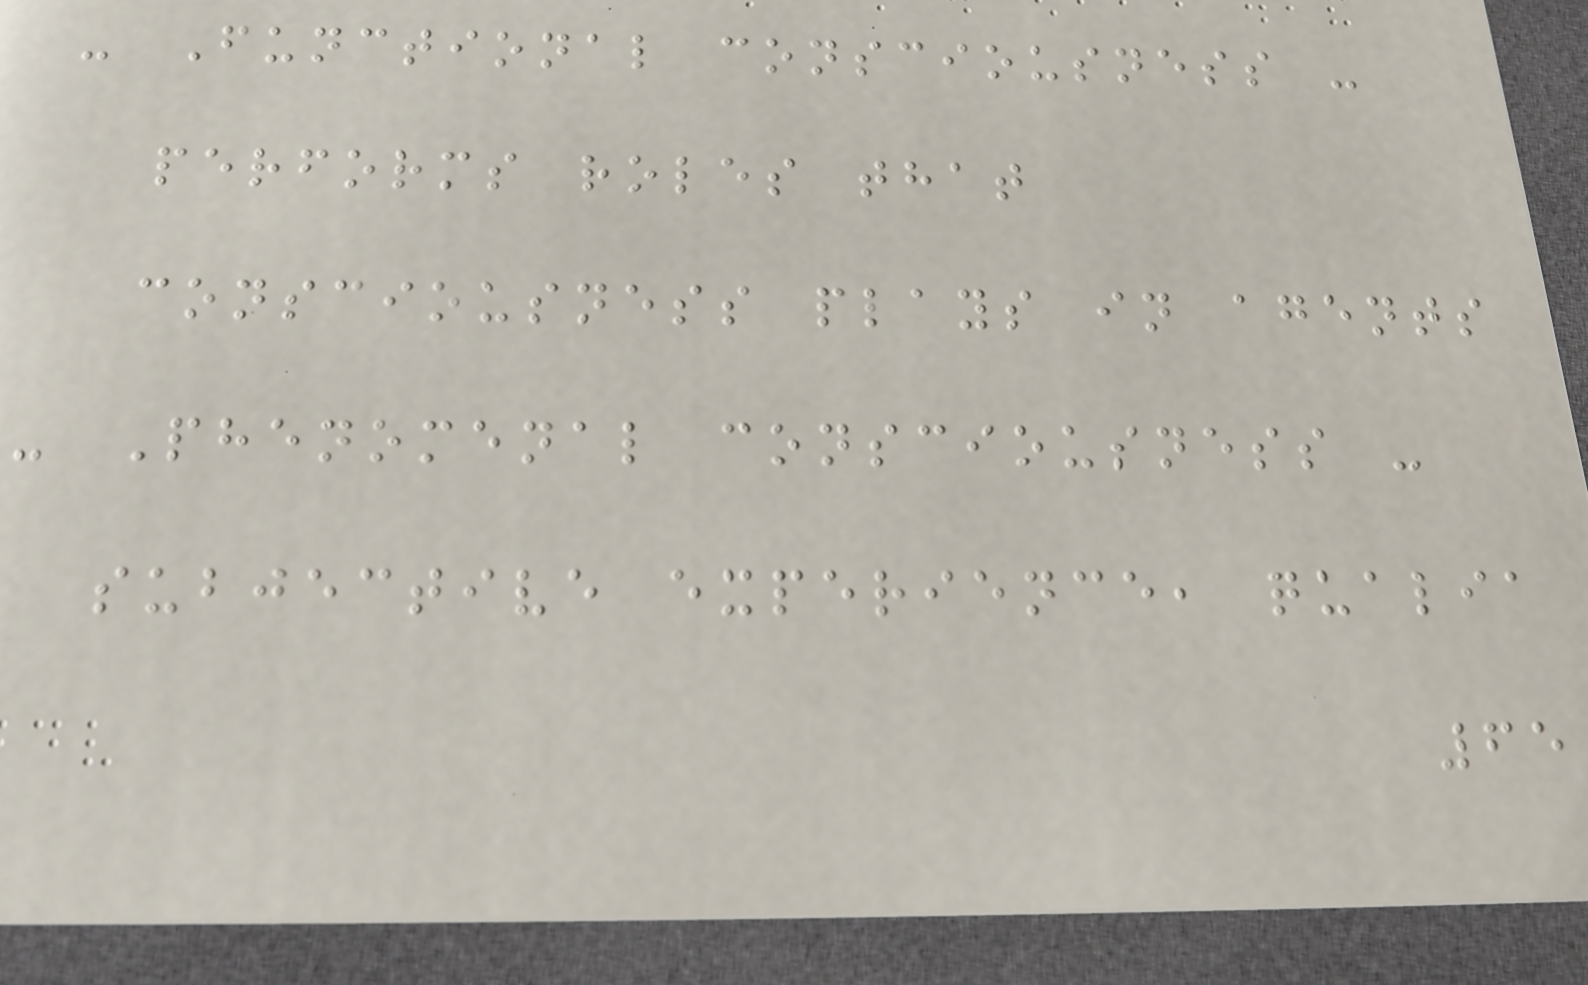- Functional consciousness -
performs roles that
consciousness plays in agents
- Phenomenal consciousness -
subjective experience, qualia
65
